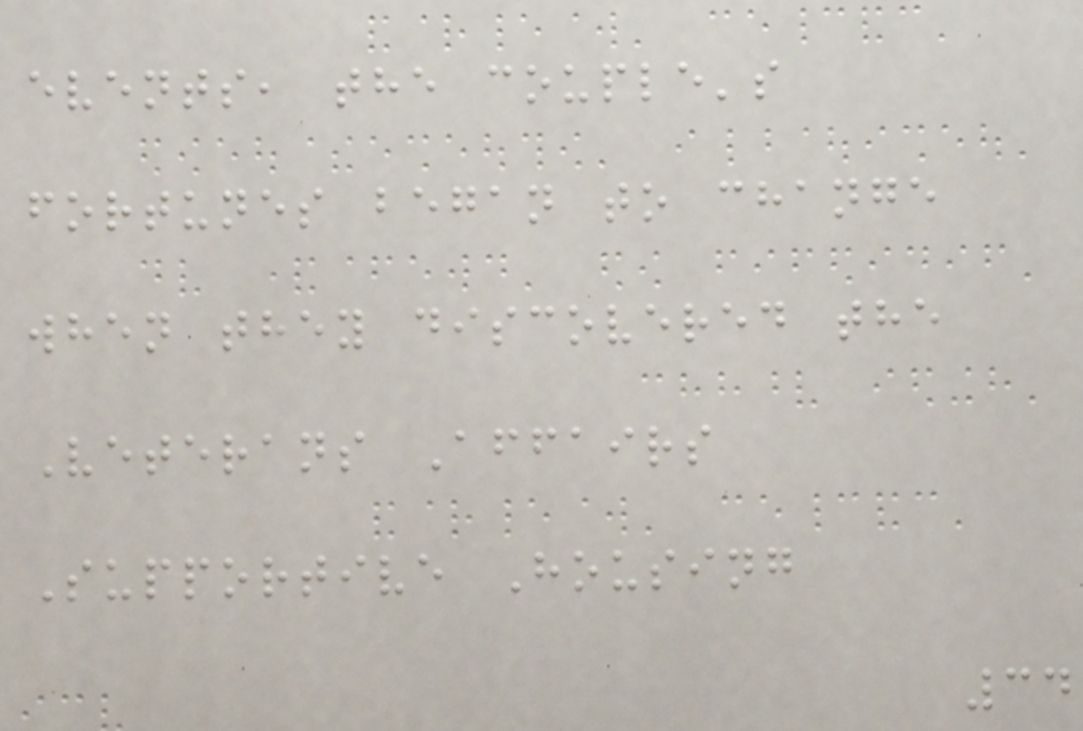events, the couple's
fortunes began to change
when they discovered the
Veterans Affairs
Supportive Housing
34
